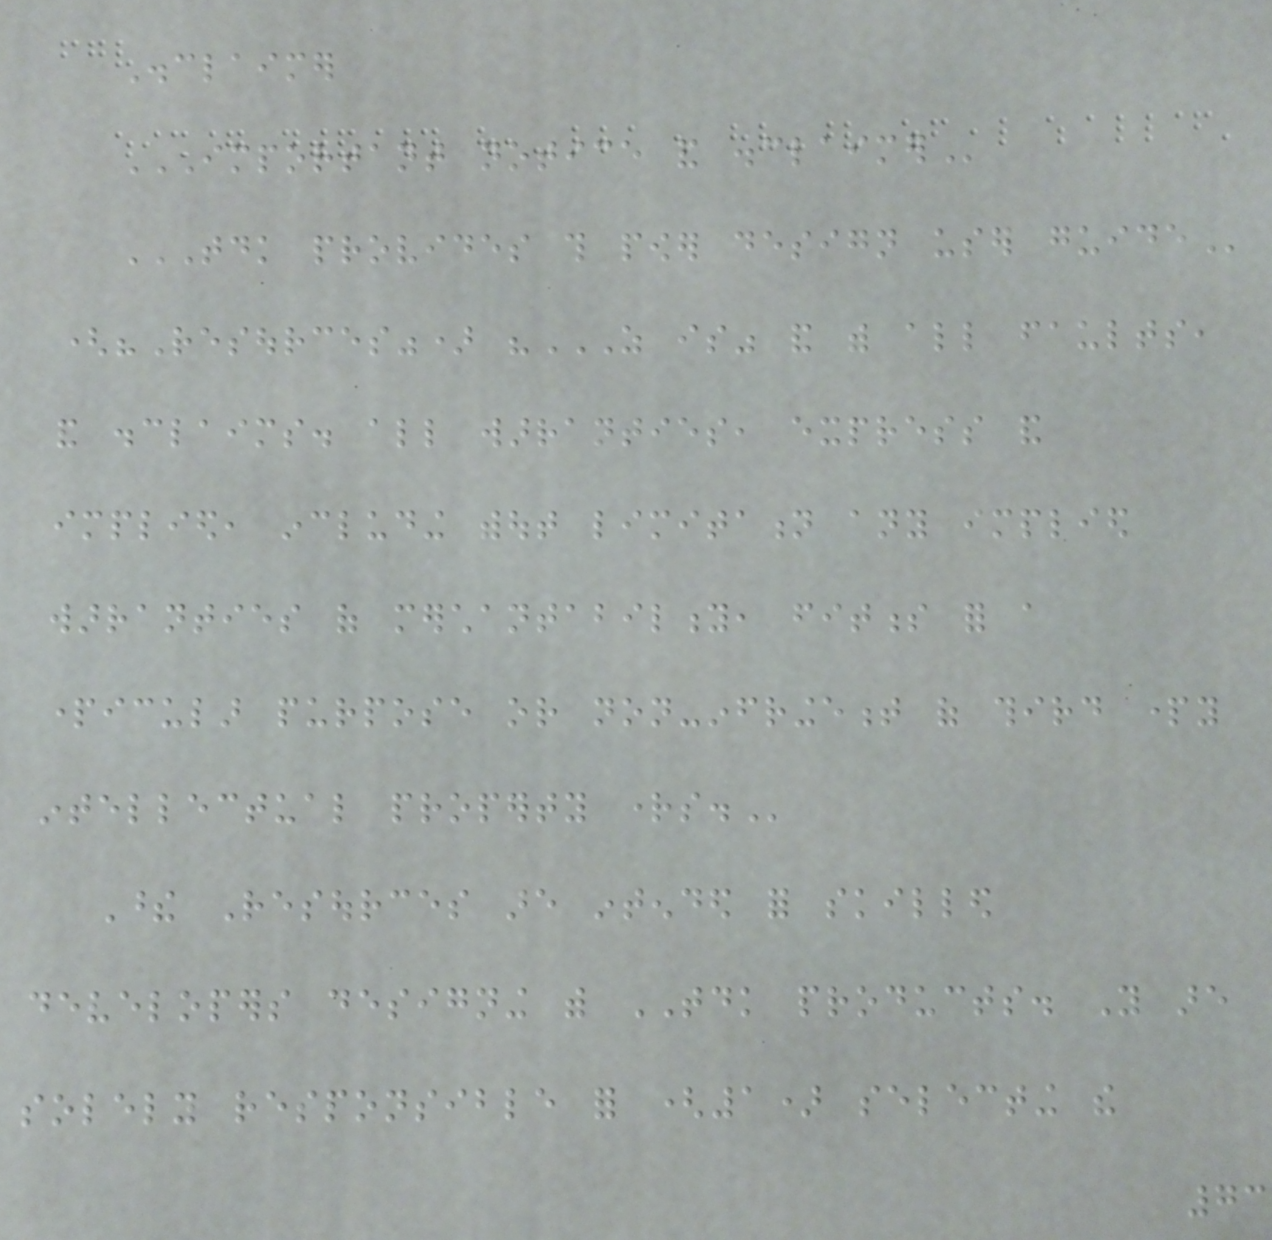Disclaimer
IMPORTANT NOTICE AND DISCLAIMER
TDK PROVIDES THIS POWER DESIGN USER GUIDE
("Resources") "AS IS" AND WITH ALL FAULTS,
AND DISCLAIMS. ALL WARRANTIES, EXPRESS AND
IMPLIED, INCLUDING WITHOUT LIMITATION ANY IMPLIED
WARRANTIES OF MERCHANTABILITY, FITNESS FOR A
PARTICULAR PURPOSE OR NON-INFRINGEMENT OF THIRD PARTY
INTELLECTUAL PROPERTY RIGHTS.
These Resources are intended for skilled
developers designing with TDK products. You are
solely responsible for (1) selecting the
73
